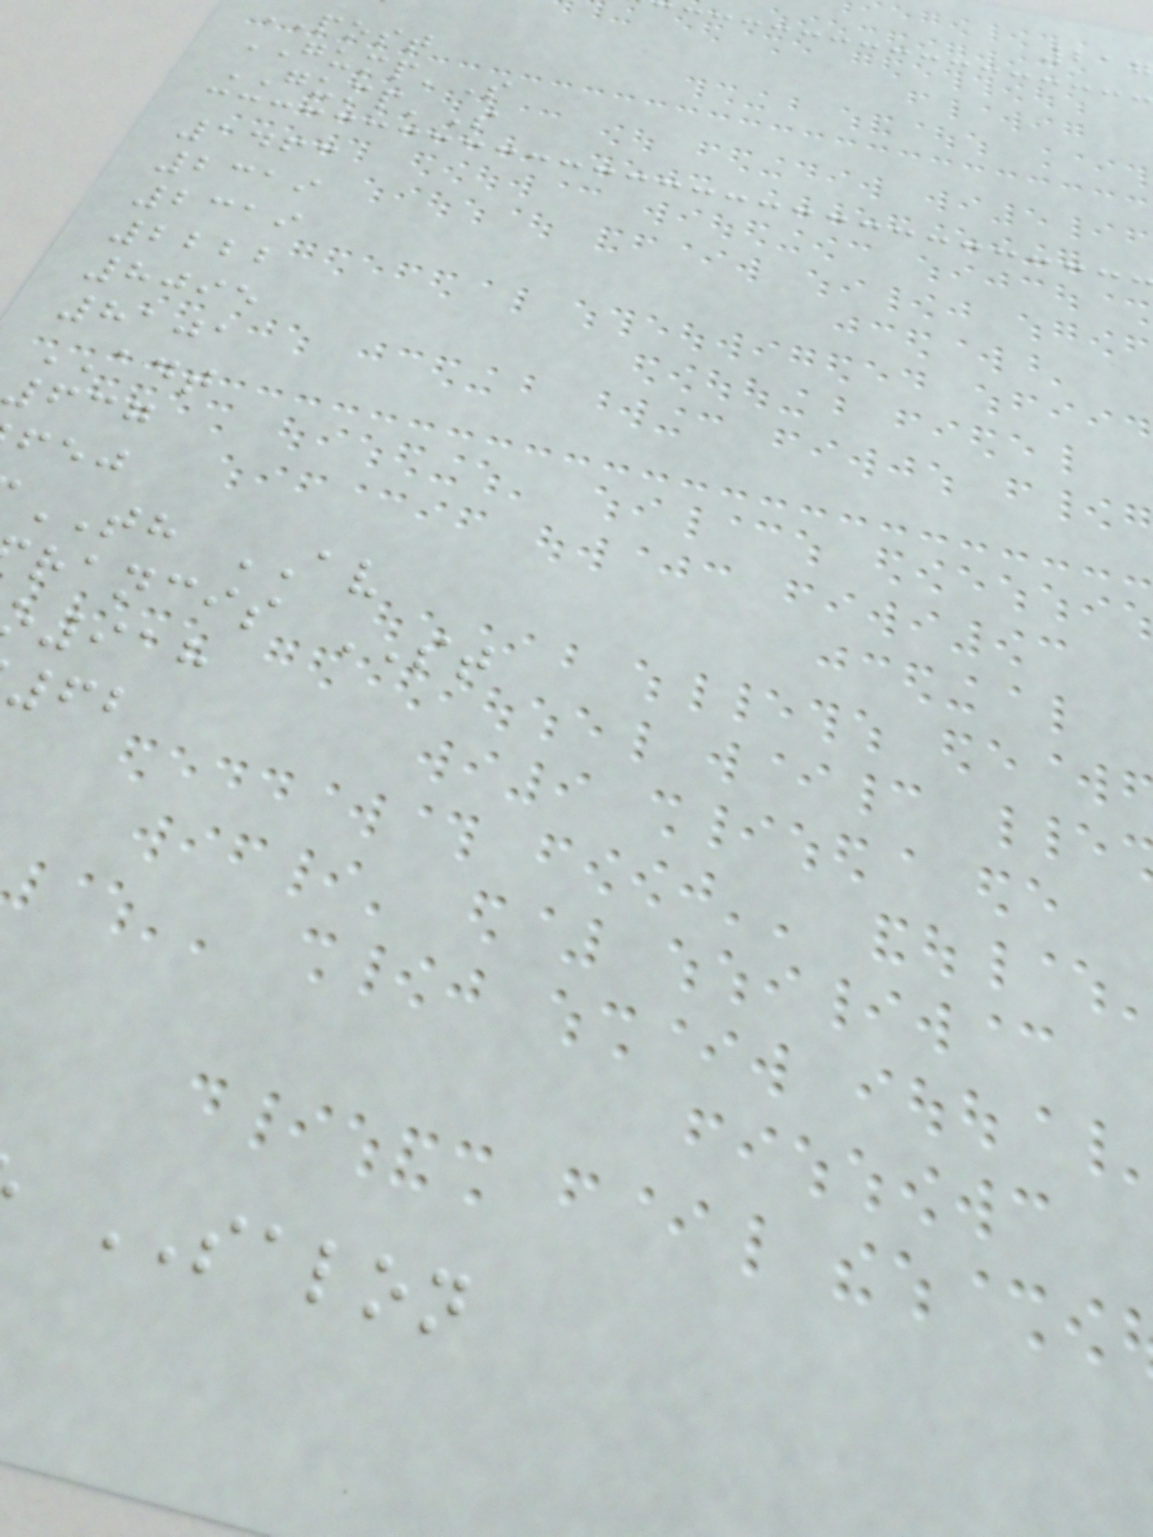217
post
GUMP'S
GUMP'S
1463
2319
2319
2222
8095
8101
ADT
637
TH AV
rancis ST
918
SALON
